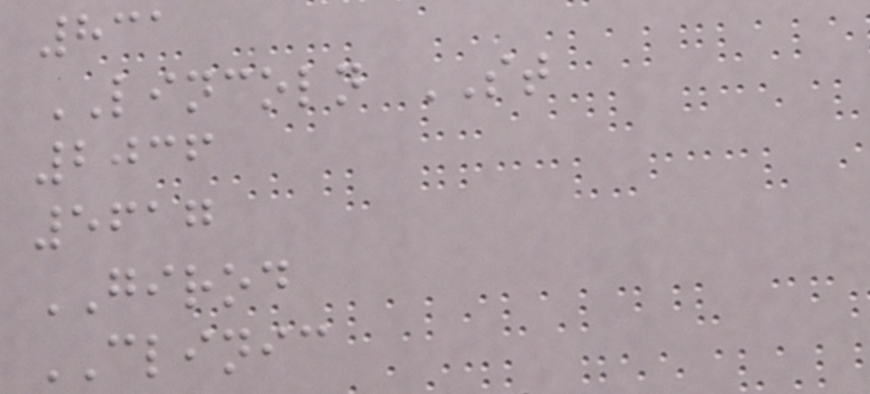831
LINCOLN ST
2036
5617
GIROD
CLINIC
